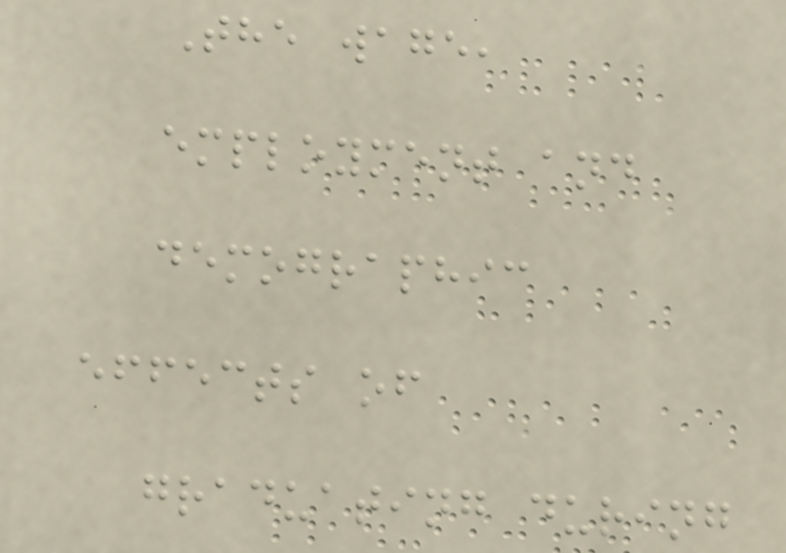The wage,
employment and
demographic
effects of
graduating during
